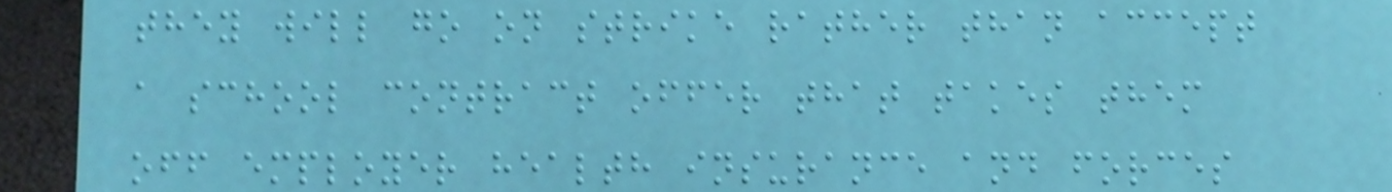they will go on strike rather than accept
a school contract offer that takes them
off employer health insurance and forces
